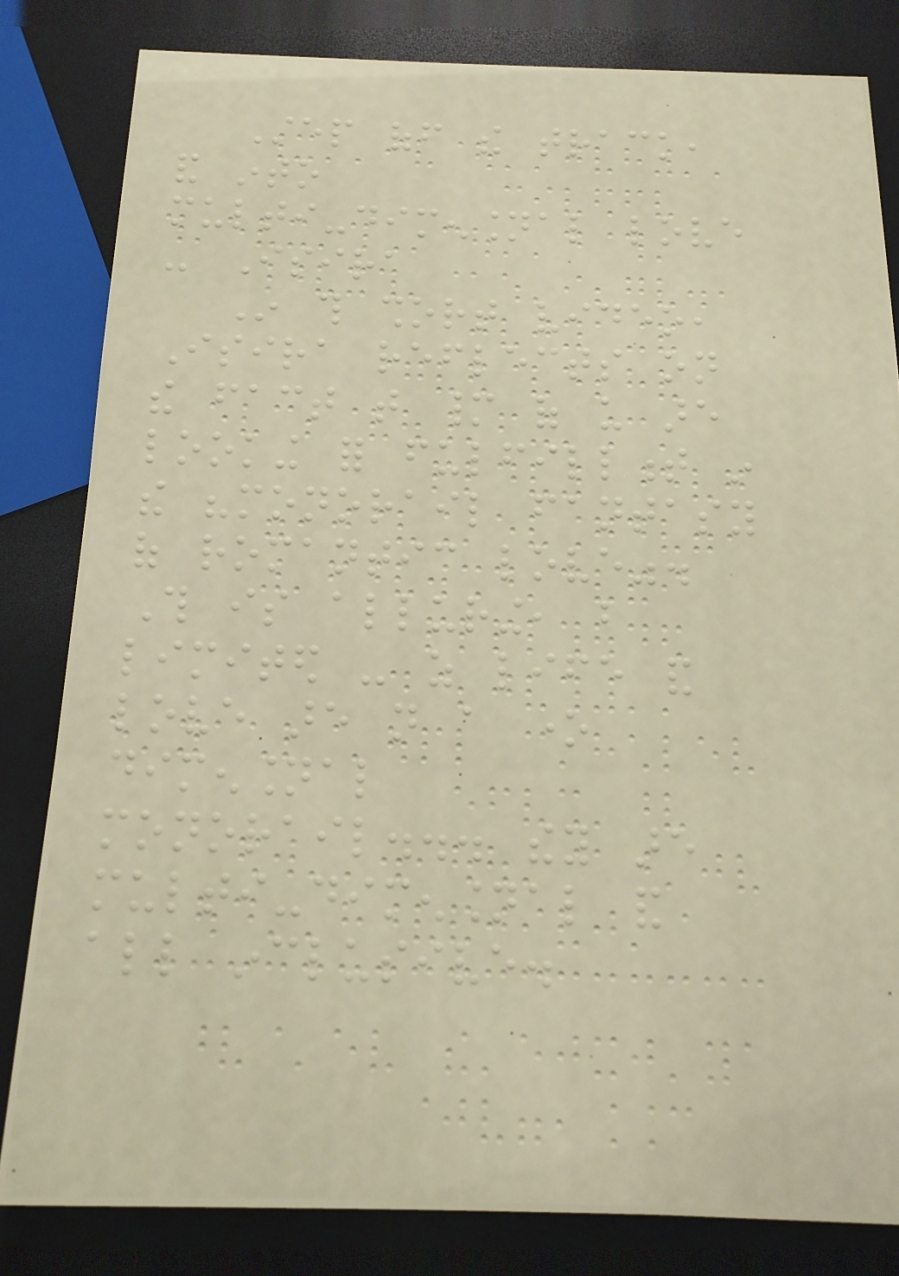Step off the track,
and into
multi-dimensional love
- Isira
In this short video,
Isira reflects on
the fact that many of us are
looking for fulfillment in
the "monorail fantasy
of romantic love".
This is alluring, but
limited - as life and
love are not a one
dimensional
monorail... they are
multi-dimensional and
all inclusive.
